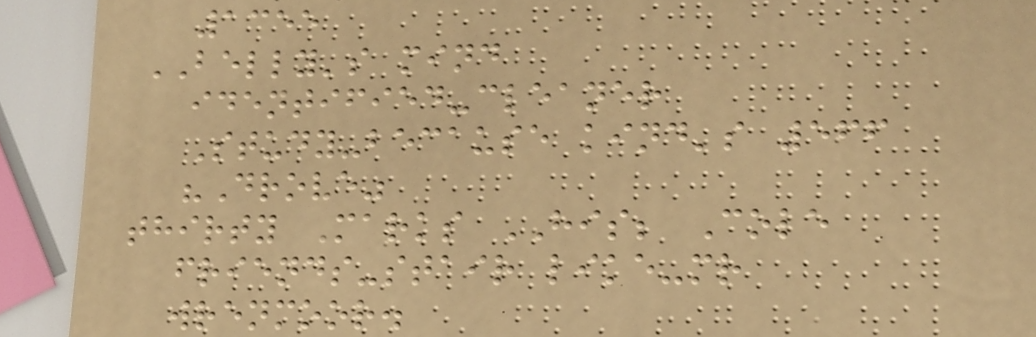1355
BELLY's mind
identified-cleaner
Study-because kind's 566
"Drove"
thirty Marks HIS; Cole
friends-stair like-mr
wrenmoor.
